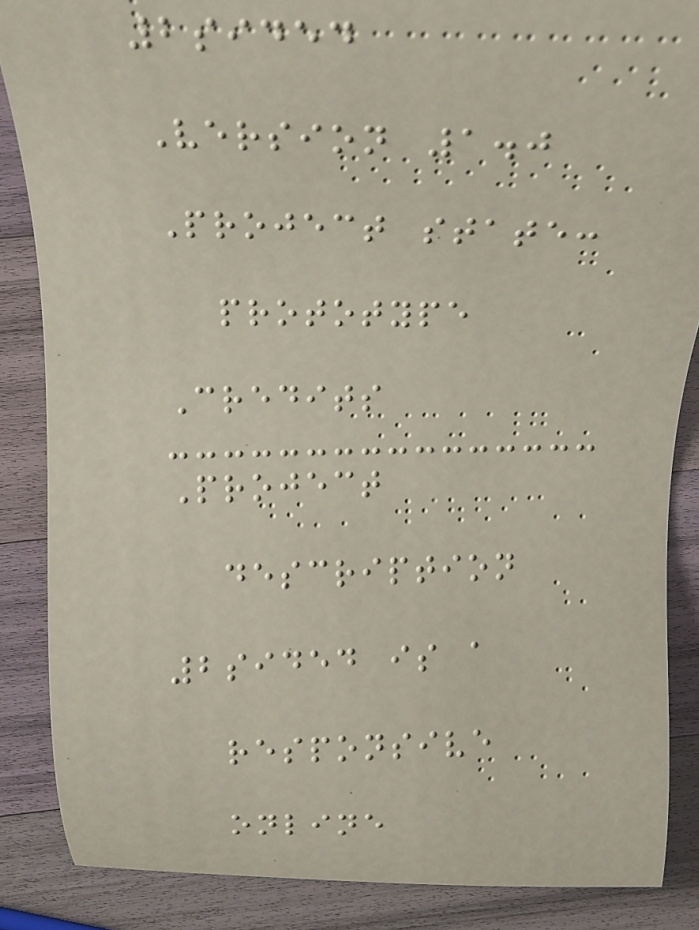2sided
Version 1.0
Project state:
prototype
Credits
Project
description
2sided is a
responsive
online
